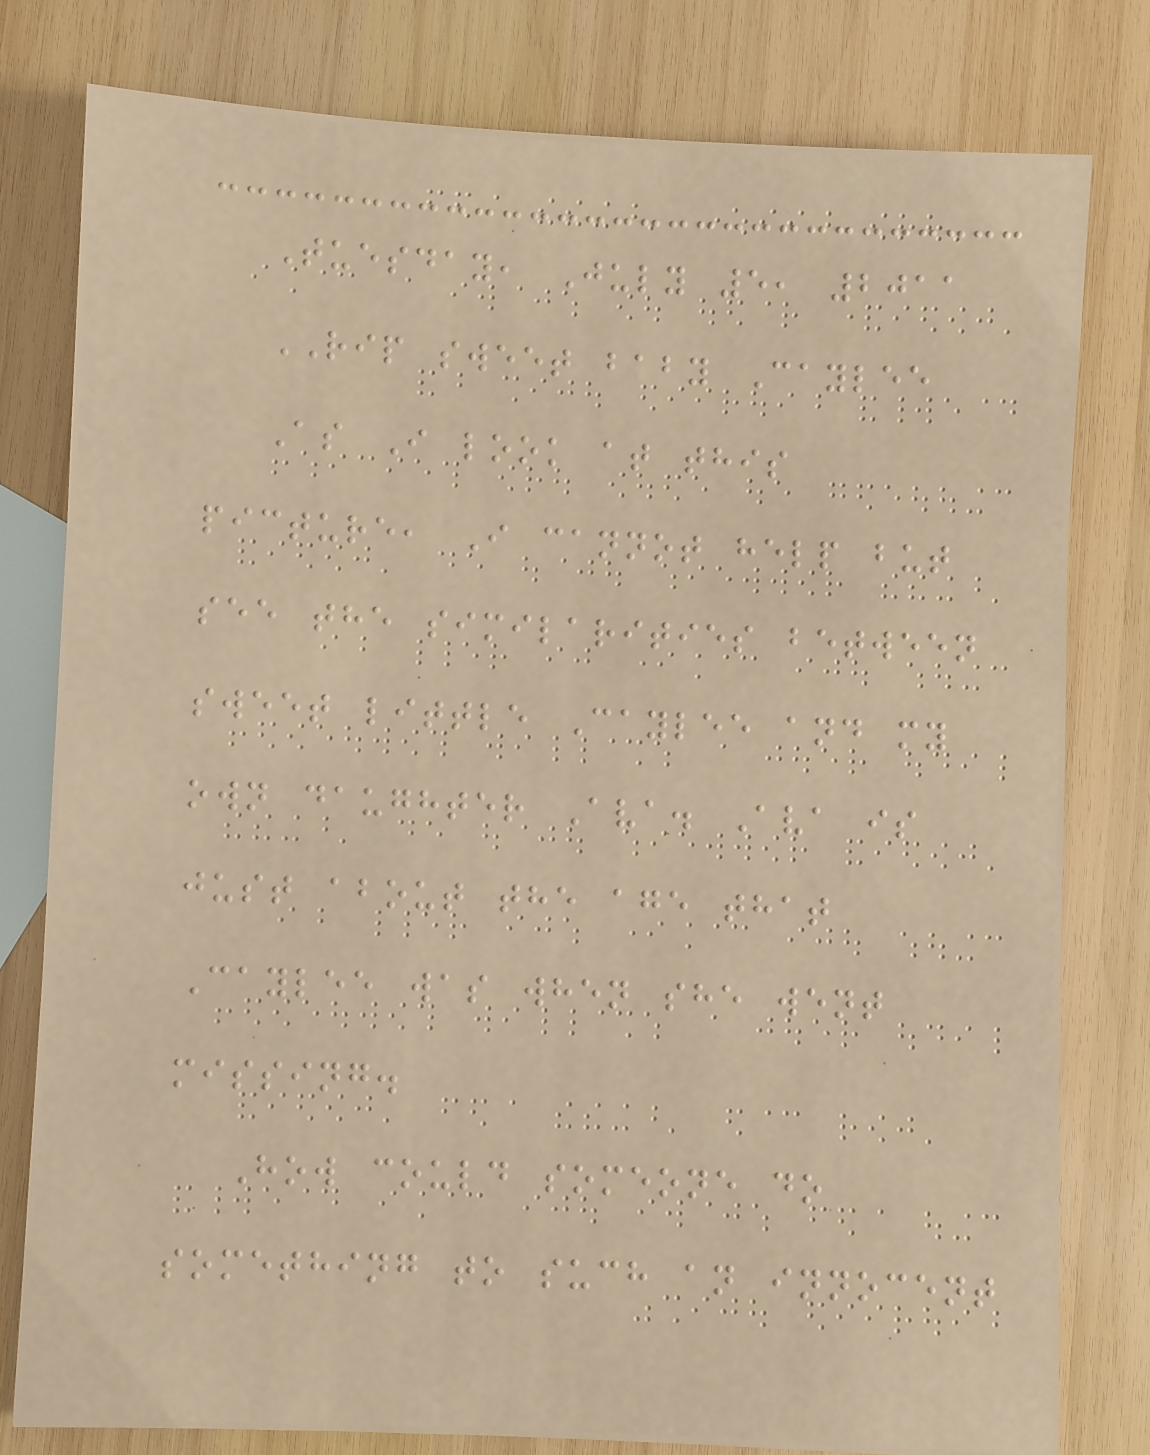Tuesday, July 5, 2011
RIP sweet baby Caylee
As I look at this
picture, I cannot help but
see the similarities between
sweet little Caylee and my
own daughter Ava. Ava is
just about the age that
Caylee was when she went
missing.
How could someone do
something to such an innocent
